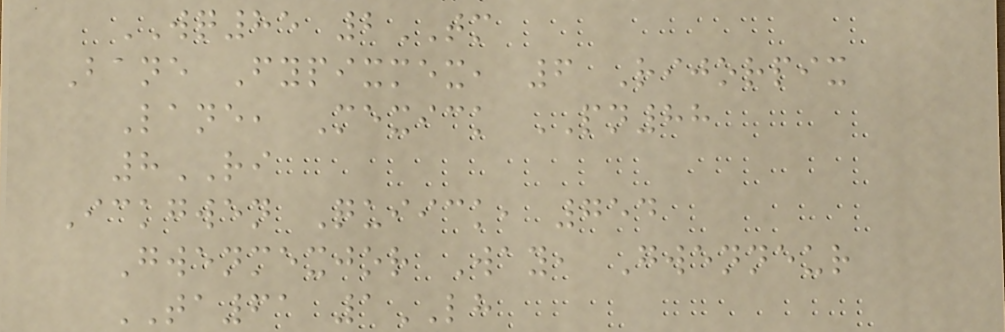WQ85 2TM
Bane Fypixmex, 6 Rijorpix
Lane, Mexick PN88
8RI
Ickgwen Quiick, 754
Gwenmexjor Way, Gwenneur
TA61 1LH
